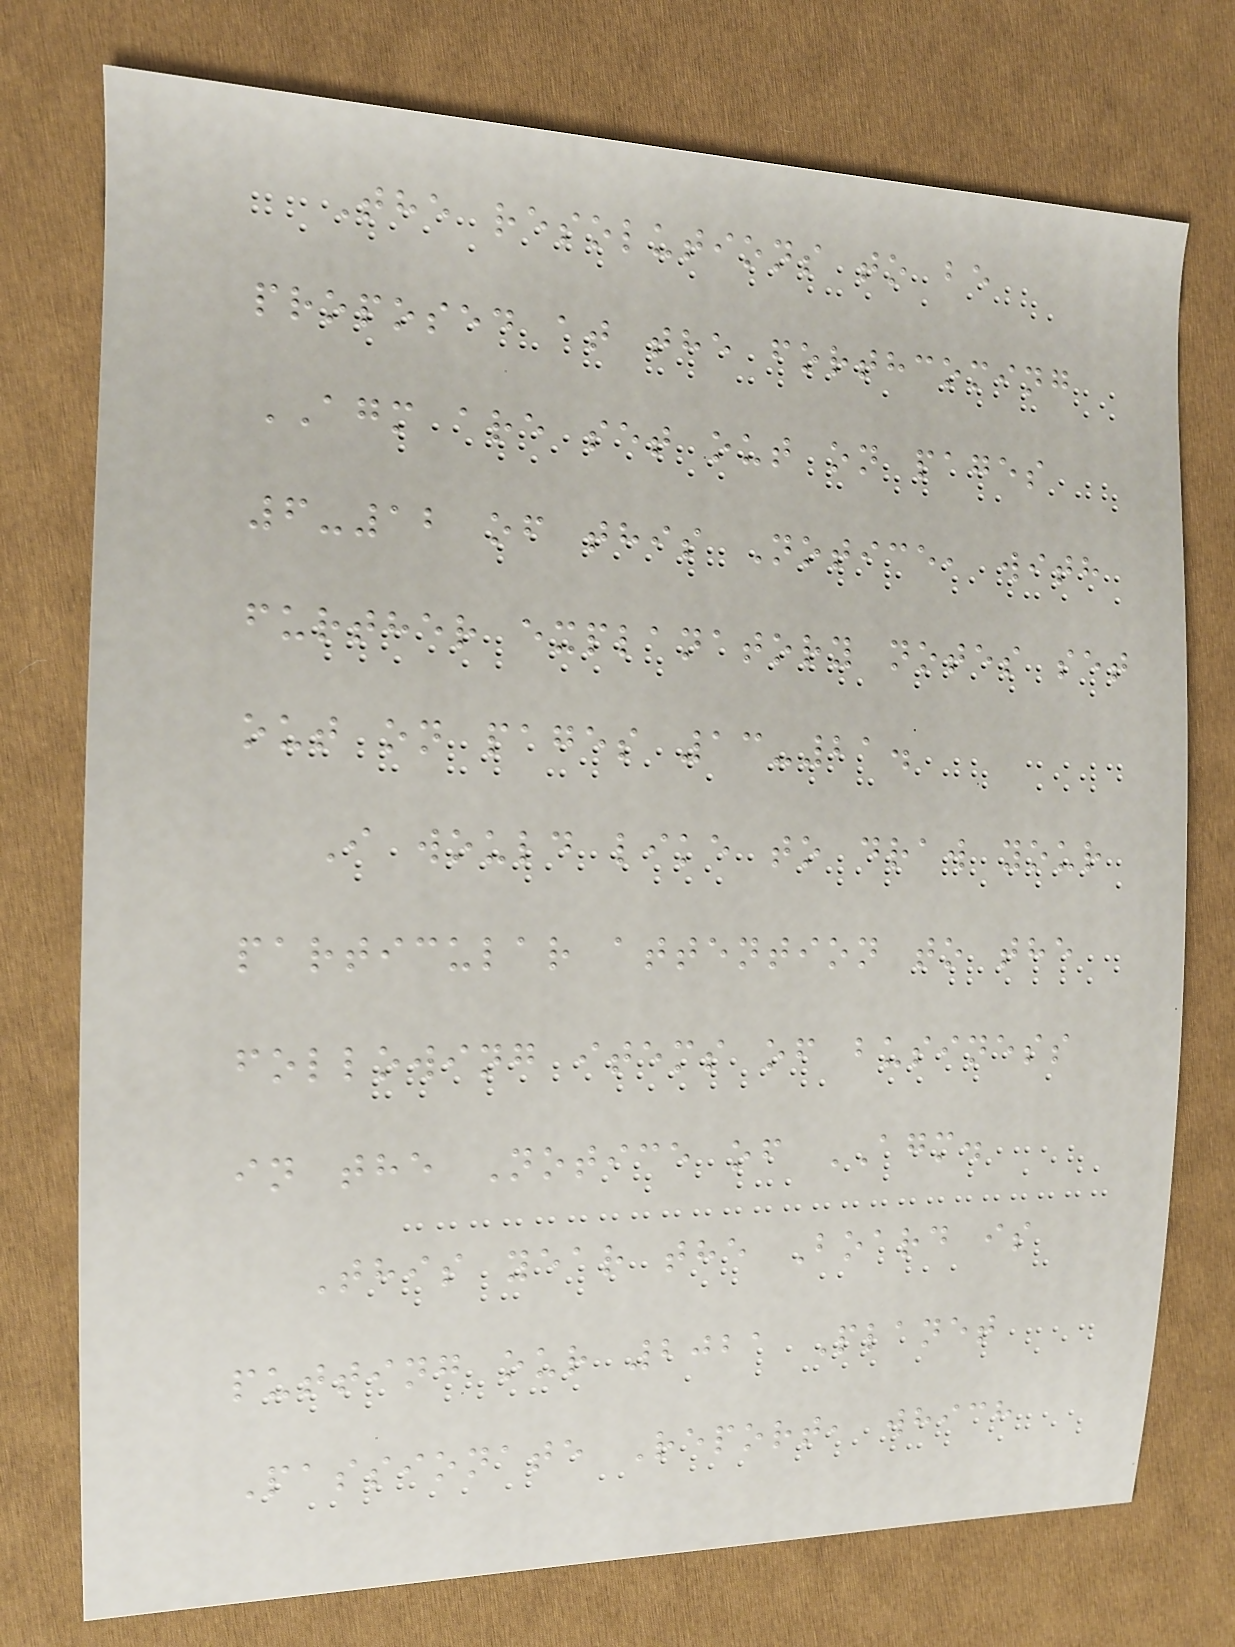The resolutions to be
proposed at the forthcoming
AGM are set out on pages
6-12 of this Notice, with
further explanatory notes set
out on pages 13-21.
I would like to draw your
particular attention to the
following items of business
in the Notice of AGM.
This year the Board is
putting our 2021 Planet
Passionate Report, which
